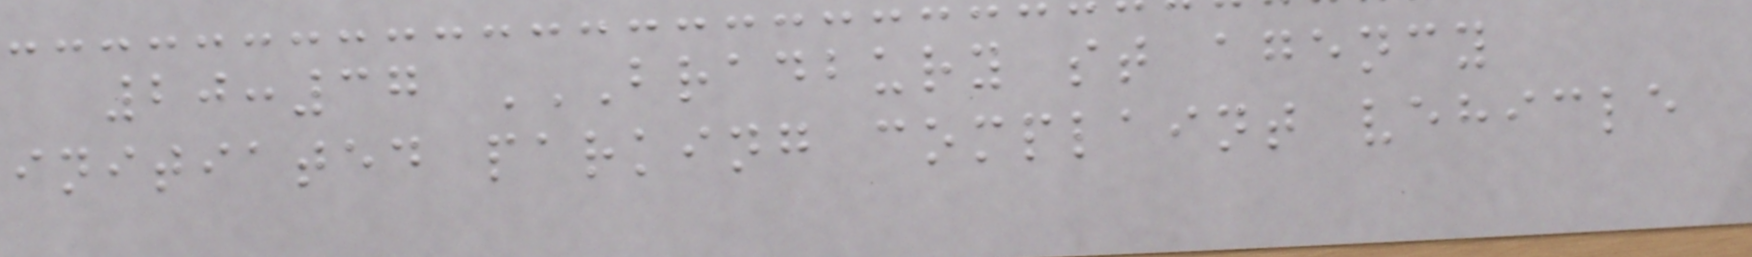20:37 BRADBURY ST AGENCY
INITIATED PARKING COMPLAINT VEHICLE
